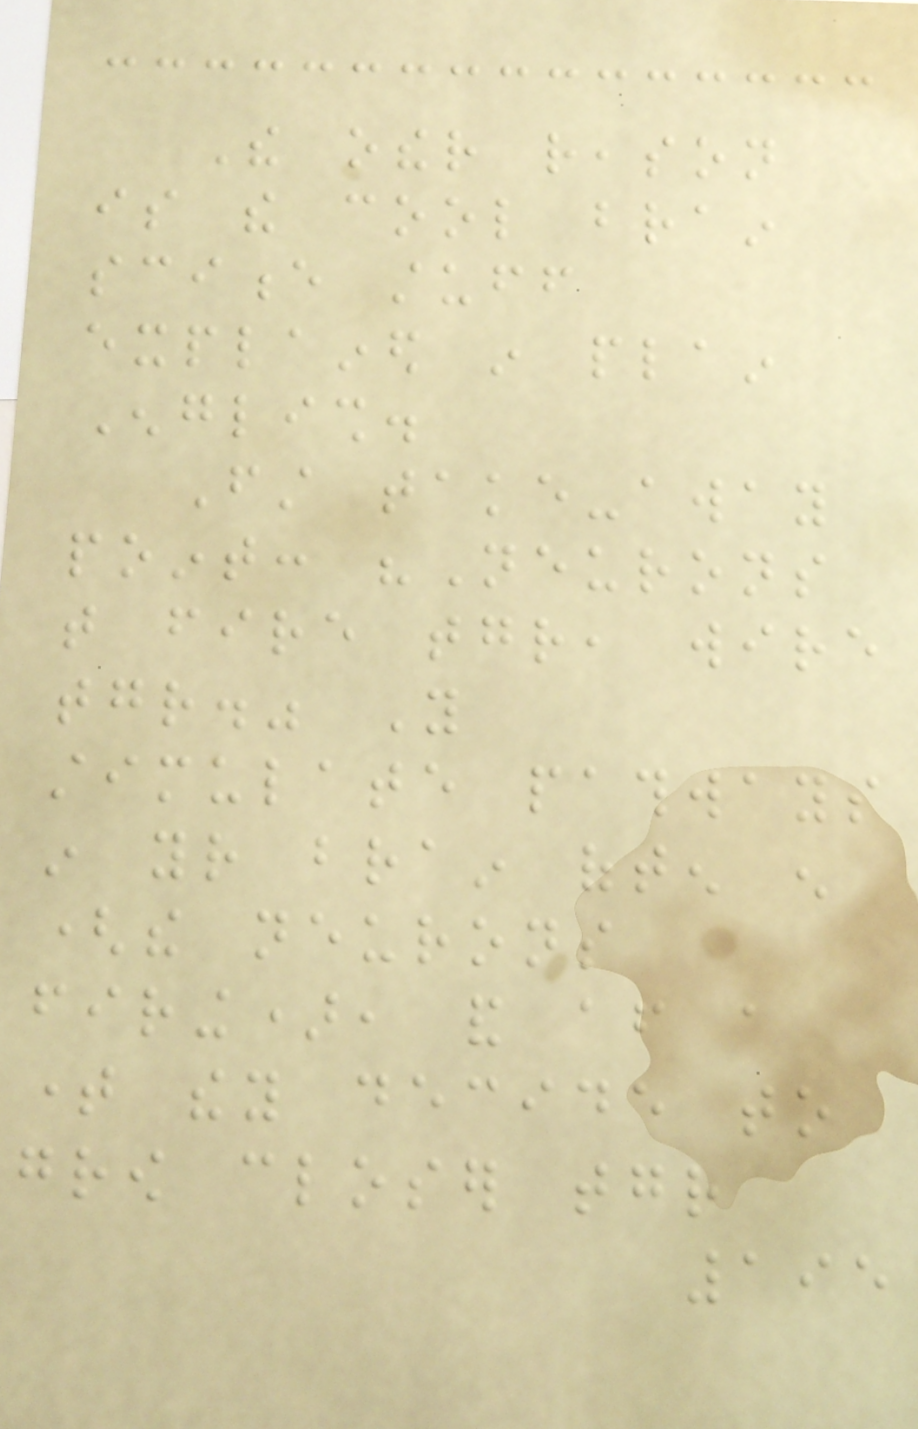The other reason
is the cool brain
science stuff
explained in plain
English.
First take-away
point: "Neurons
that fire together, wire
together." You
stimulate pathways
in your brain often enough
(the neurons
firing), and after a
time they decide to
grow closer together
195
